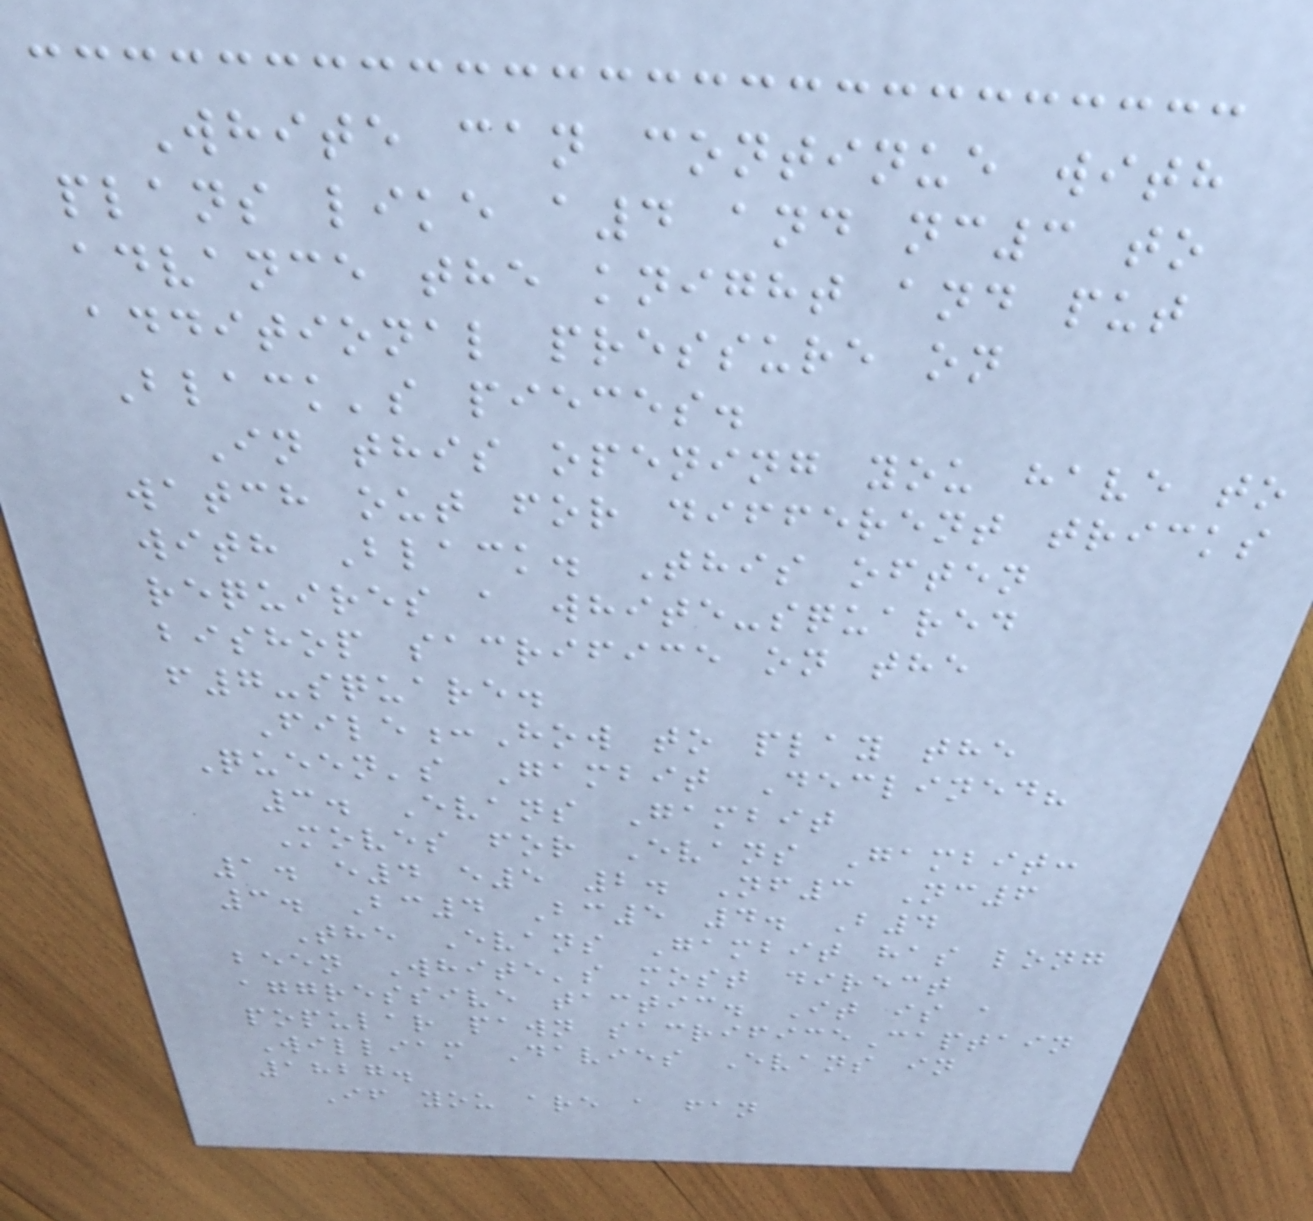White can continue with
plans like a4 and nc3 to
advance the knight and put
additional pressure on
Black's pieces.
In this opening you have to
watch out for different tricks
with Black. This often
requires a white-squared
bishop sacrifice on the
f7-square.
File:How to play the
Queen's Gambit Declined?
3. Evans Gambit
Moves for Evans Gambit:
1. e4 e5 2. Nf3 Nc6
3. Bc4 Bc5 4. B4
The Evans Gambit has long
been White's most direct
aggressive tactic. It is a
popular pawn sacrificeCaptain
William Davies Evans in
1827.
If you are a fan
